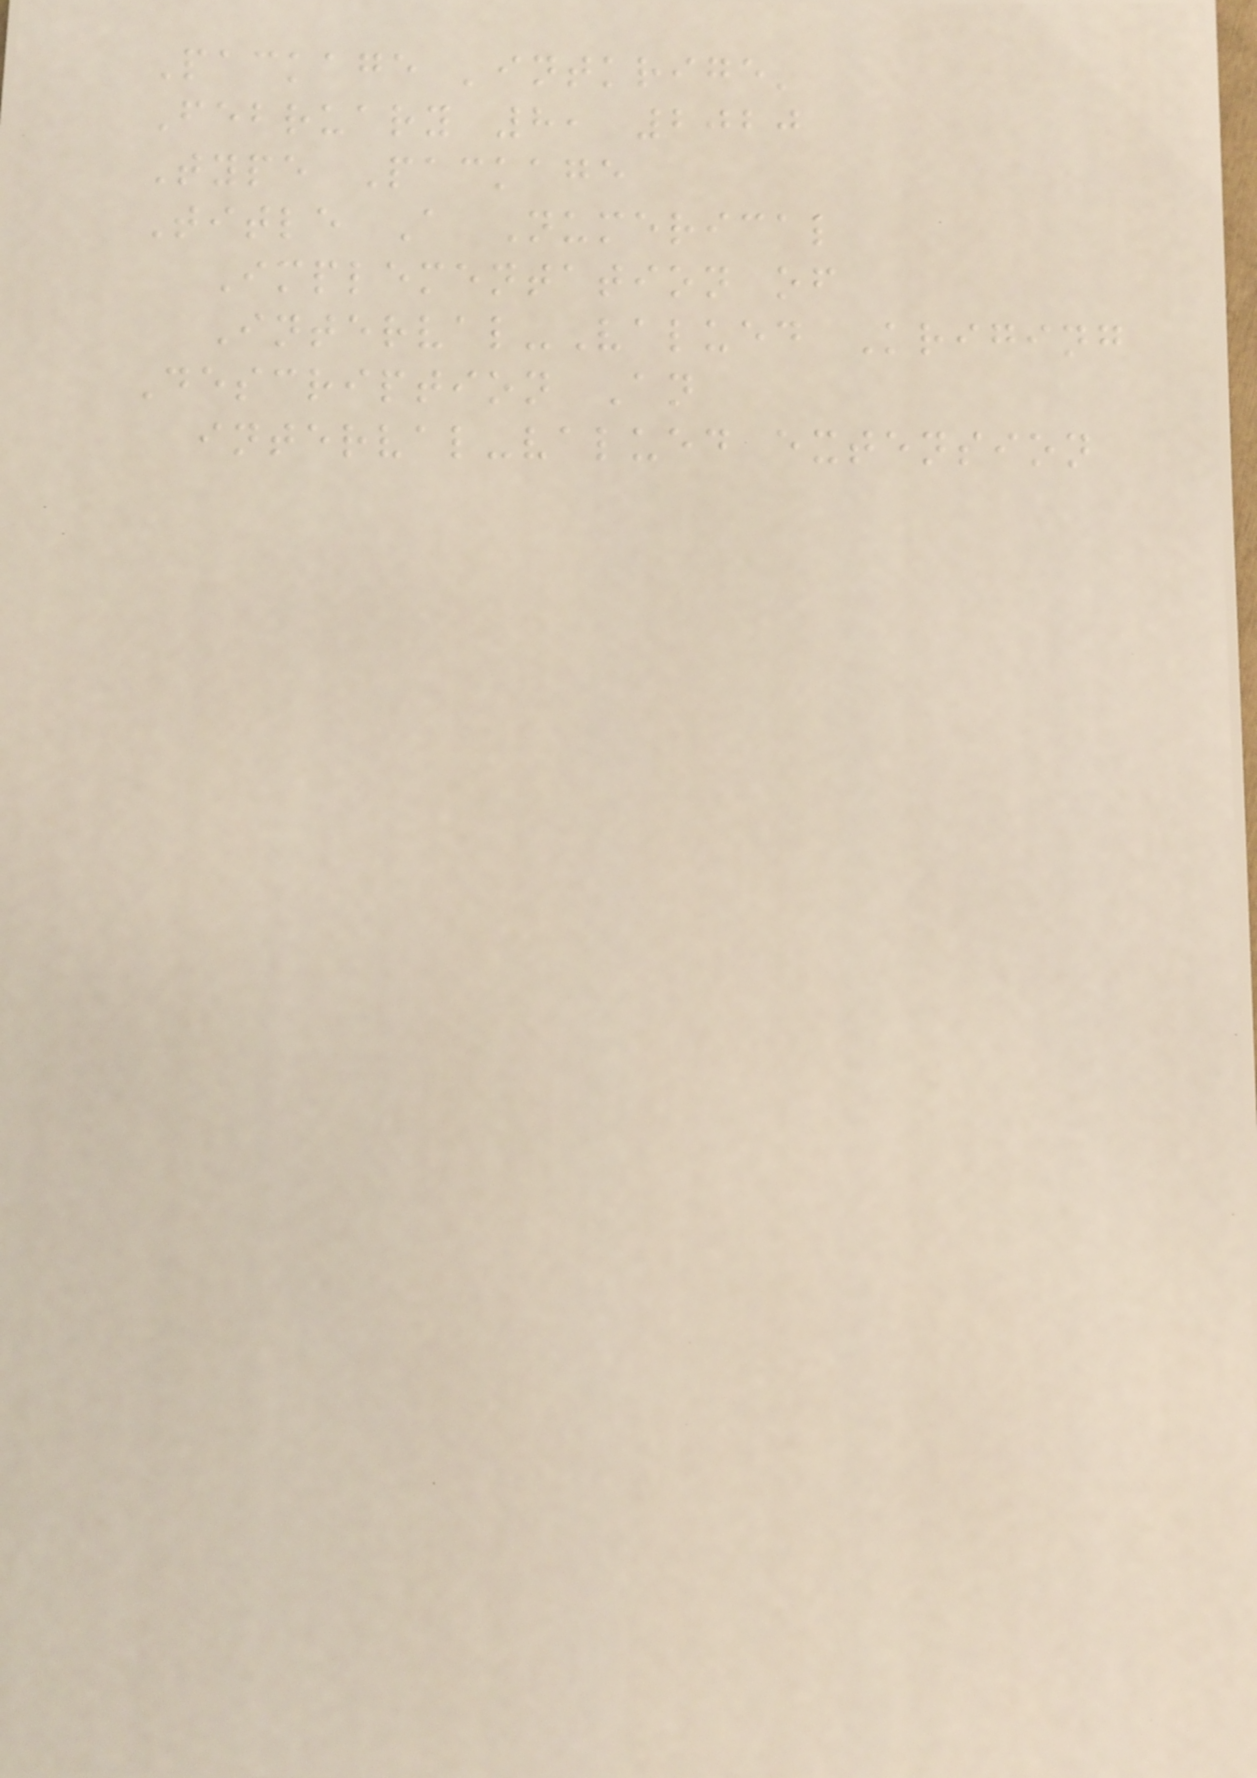Package 'intkrige'
February 8, 2020
Type Package
Title A Numerical
Implementation of
Interval-Valued Kriging
Description An
interval-valued extension
